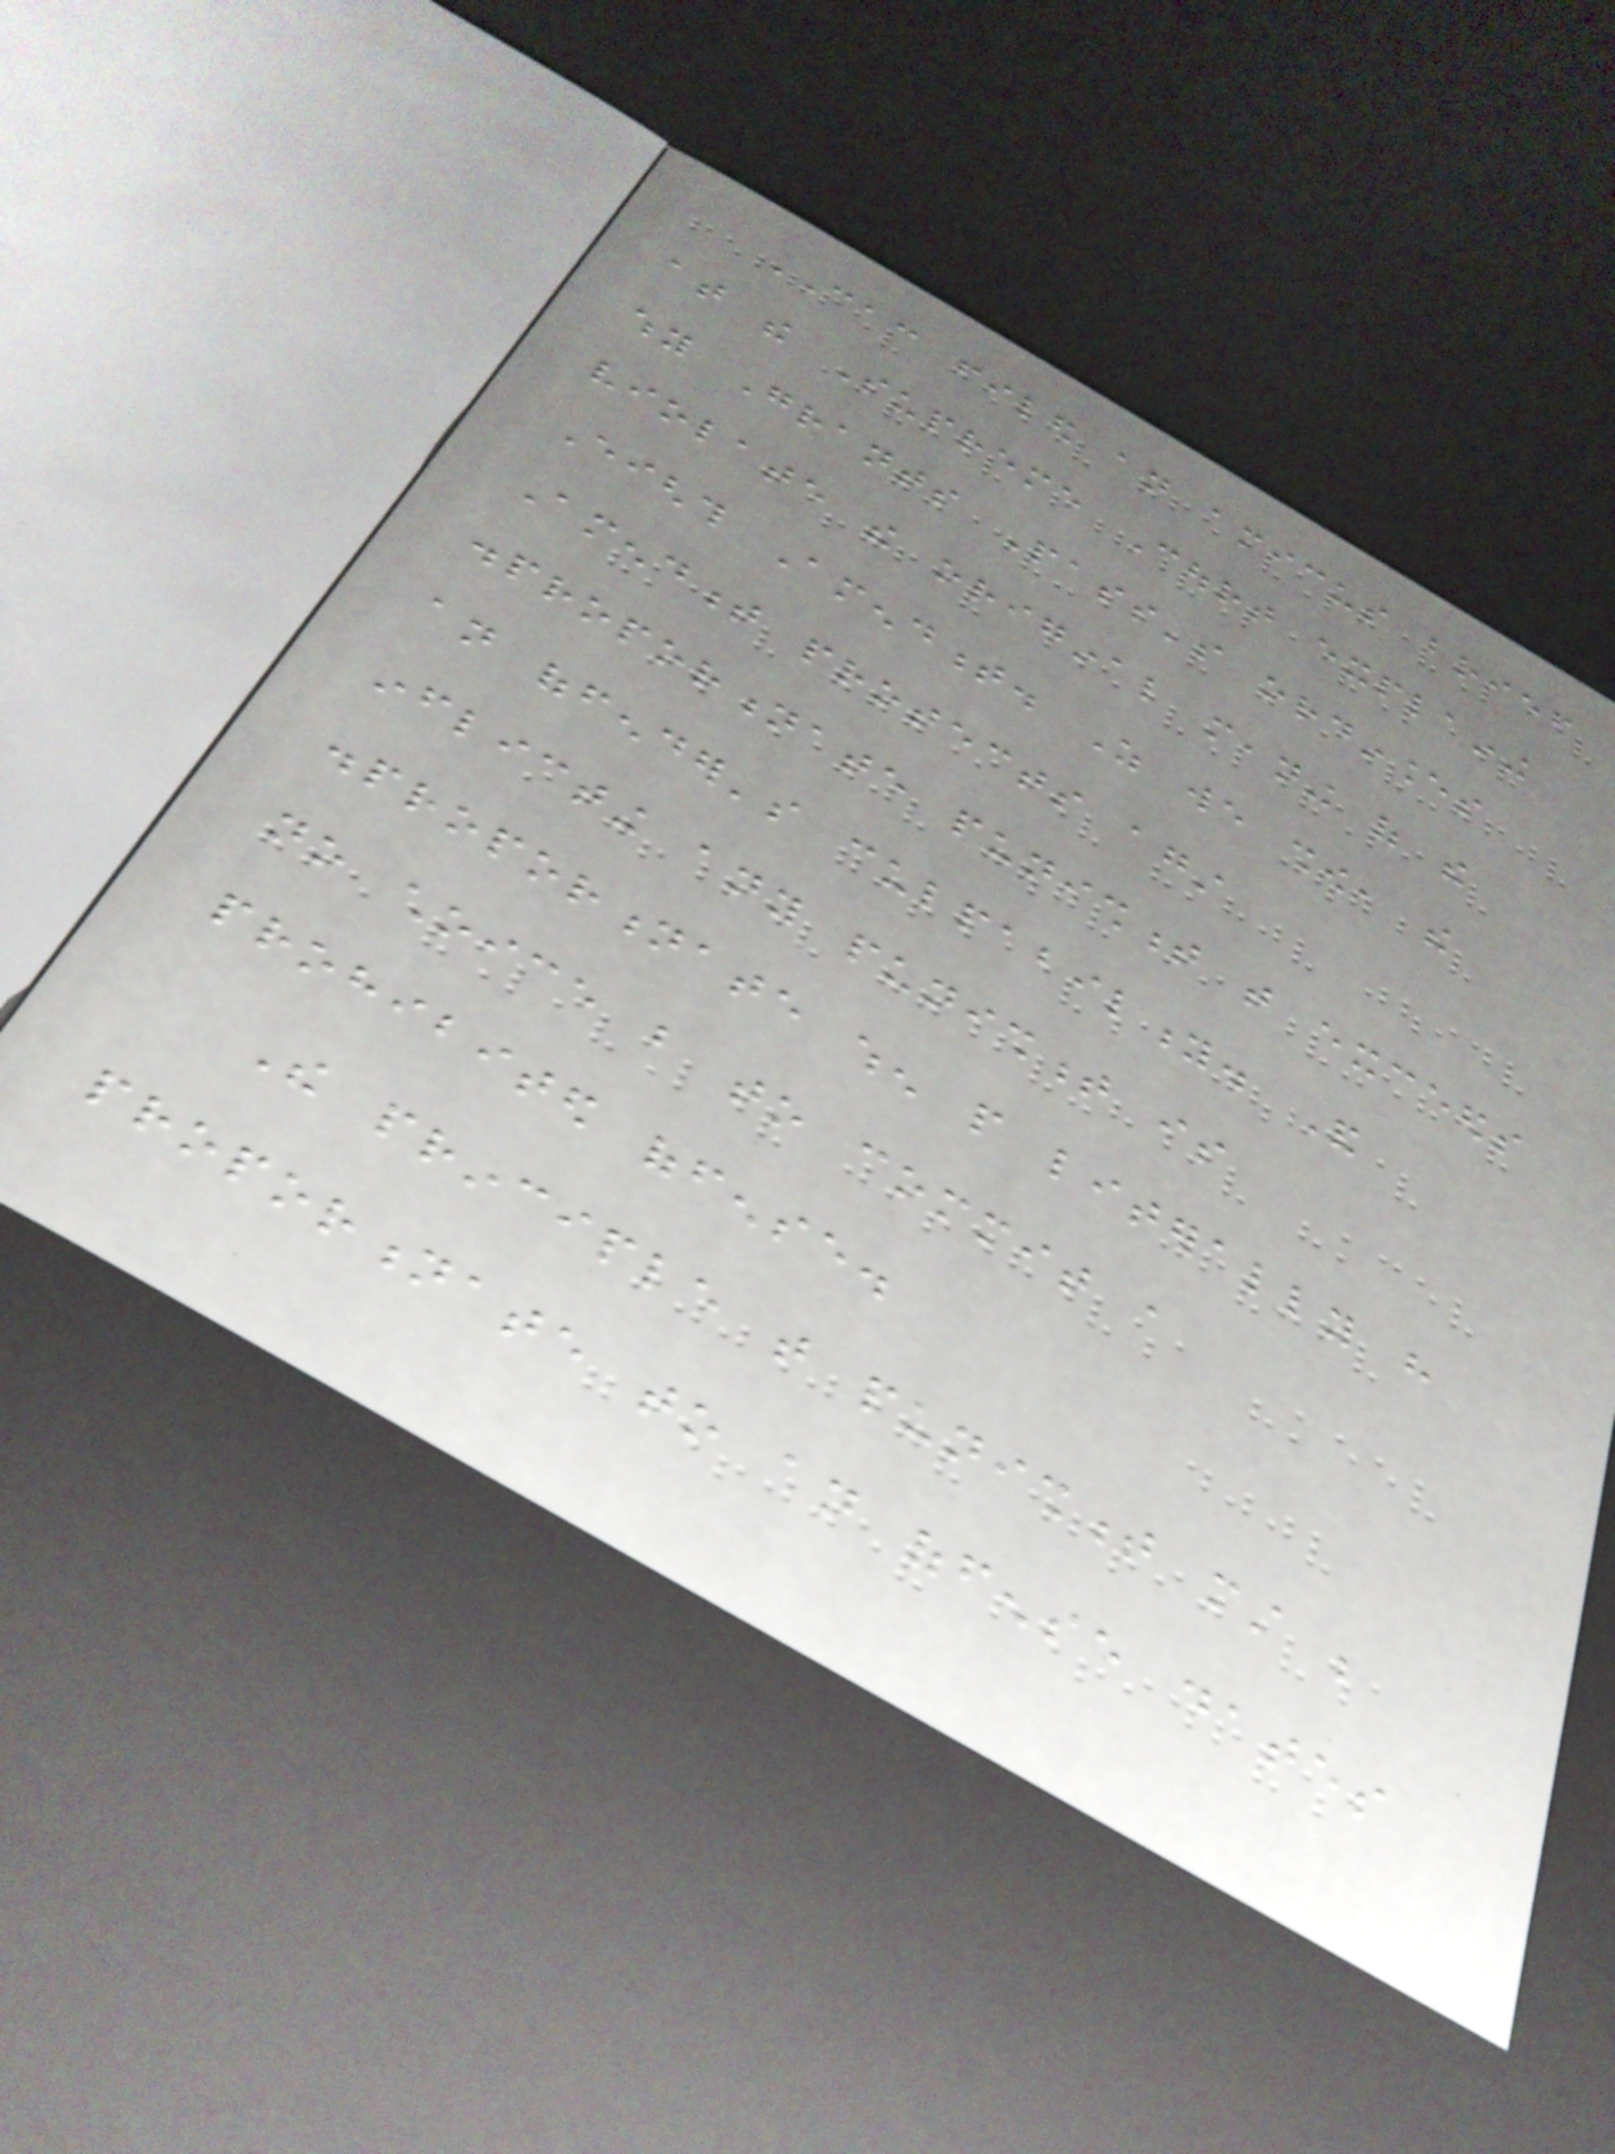CAC filed an amicus brief
at the Supreme Court explaining
why Grants Pass's ordinances
violate the original meaning of the
Eighth Amendment. As we show, the
Amendment protects against
disproportionate punishment that exceeds
an offender's culpability. And
inflicting any punishment is
disproportionate when people literally have
no choice but to commit a
prohibited offense.
The principle that punishment must be
proportionate to an offense dates
